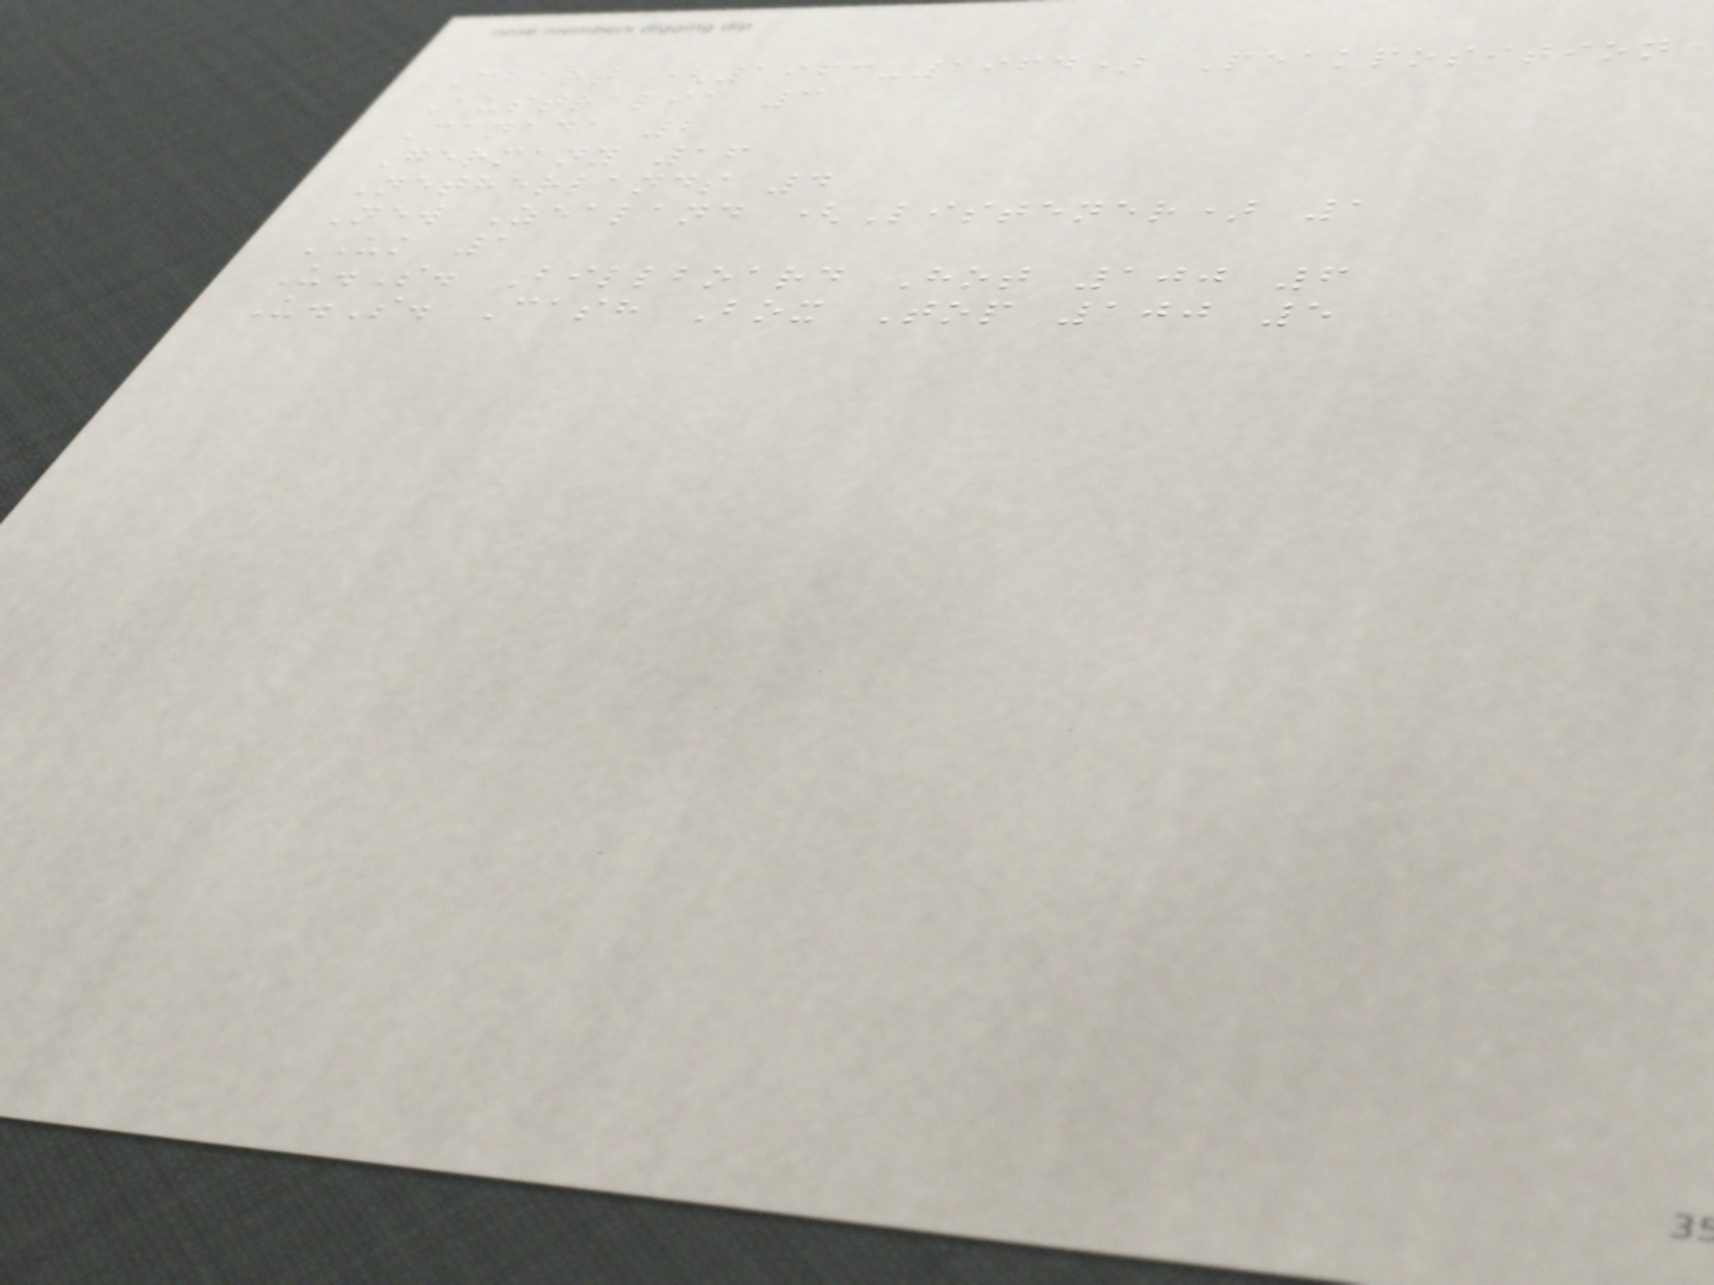Chart (1963-1964) Peakposition
Australia 3
Canada 2
Germany 16
Netherlands 4
New Zealand (Listener) 1
UK 1
U.S. Billboard Hot 100 6
U.S. Cash Box Top 100 5
